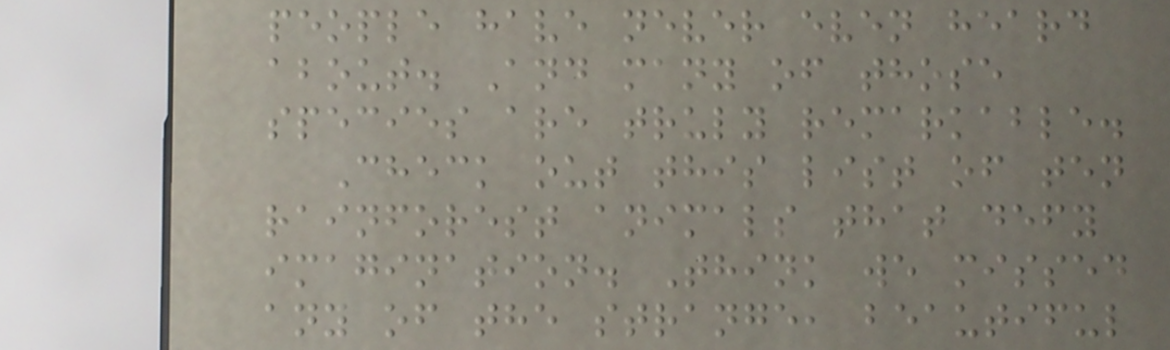people have never even heard
about. And many of those
species are truly remarkable.
Check out this list of ten
rainforest animals that defy
imagination. Think we missed
any of the strange, beautiful
